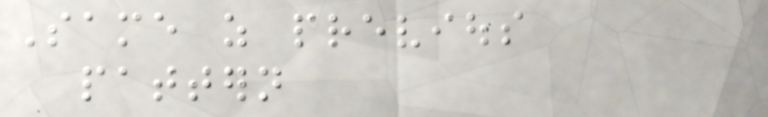Same as previous
pattern
